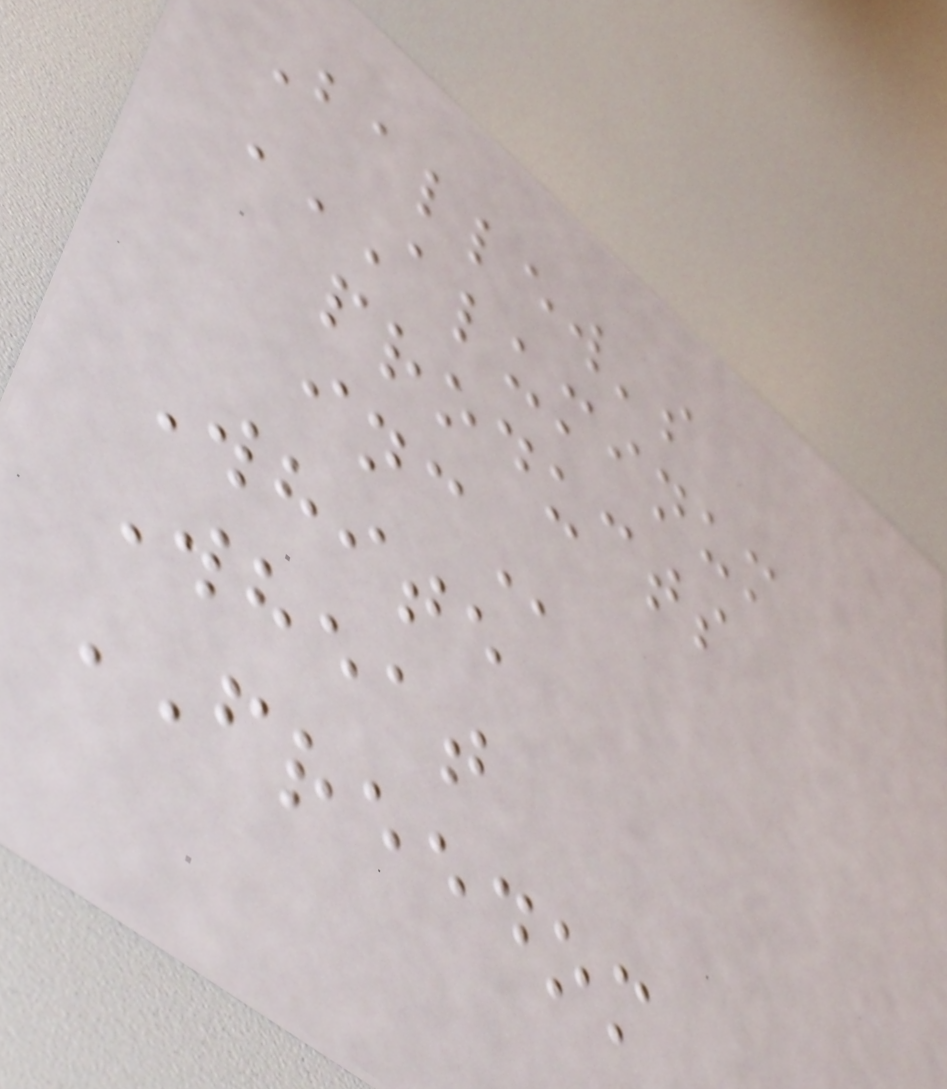Ballew's
ALUMINUM
PRODUCTS
INC
White
Wheat
FREEDOM
